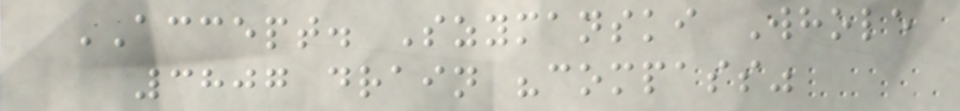ACCEPT. Szymanski Whole
3807 drain "compass"
